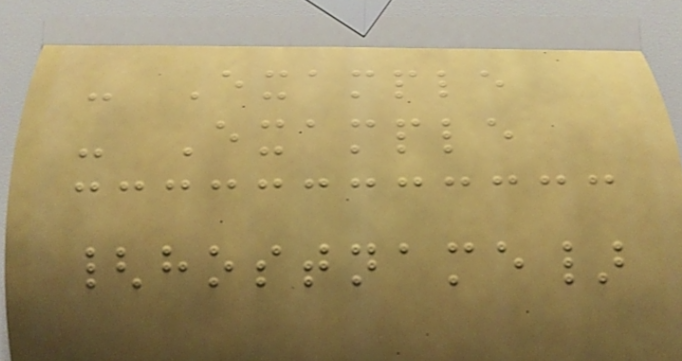- Example
- Example
{hostname}
